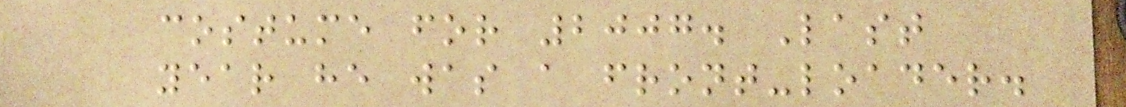costume for 2007. Last
year he was a front-loader.
